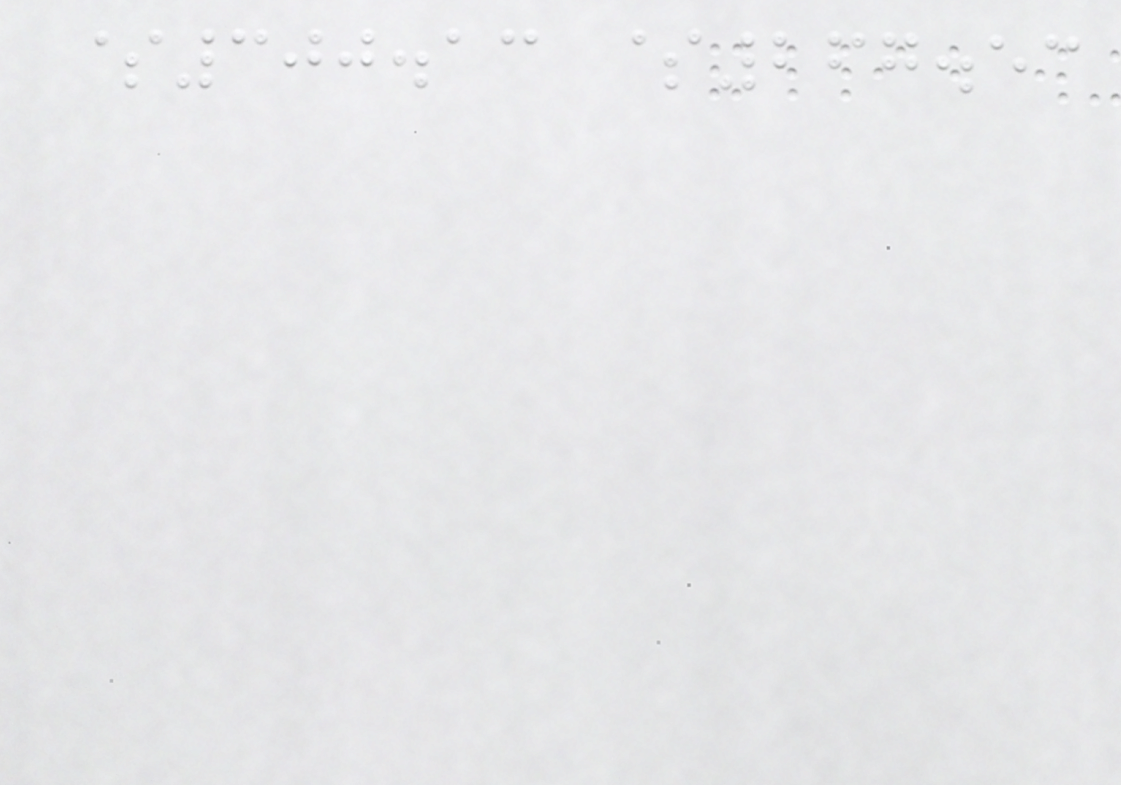$300.13 $267.53
